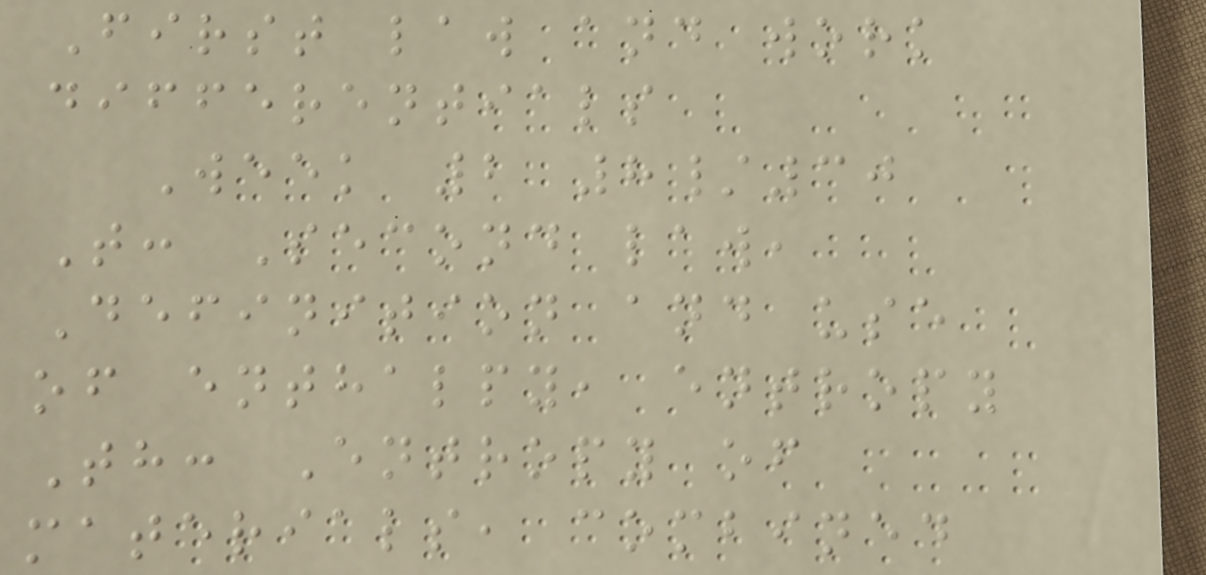First law and work
differentials
Week 2 8/30
T: Second law,
Definition and use
of enthalpy, entropy
Th: Entropy of
materials, combined
